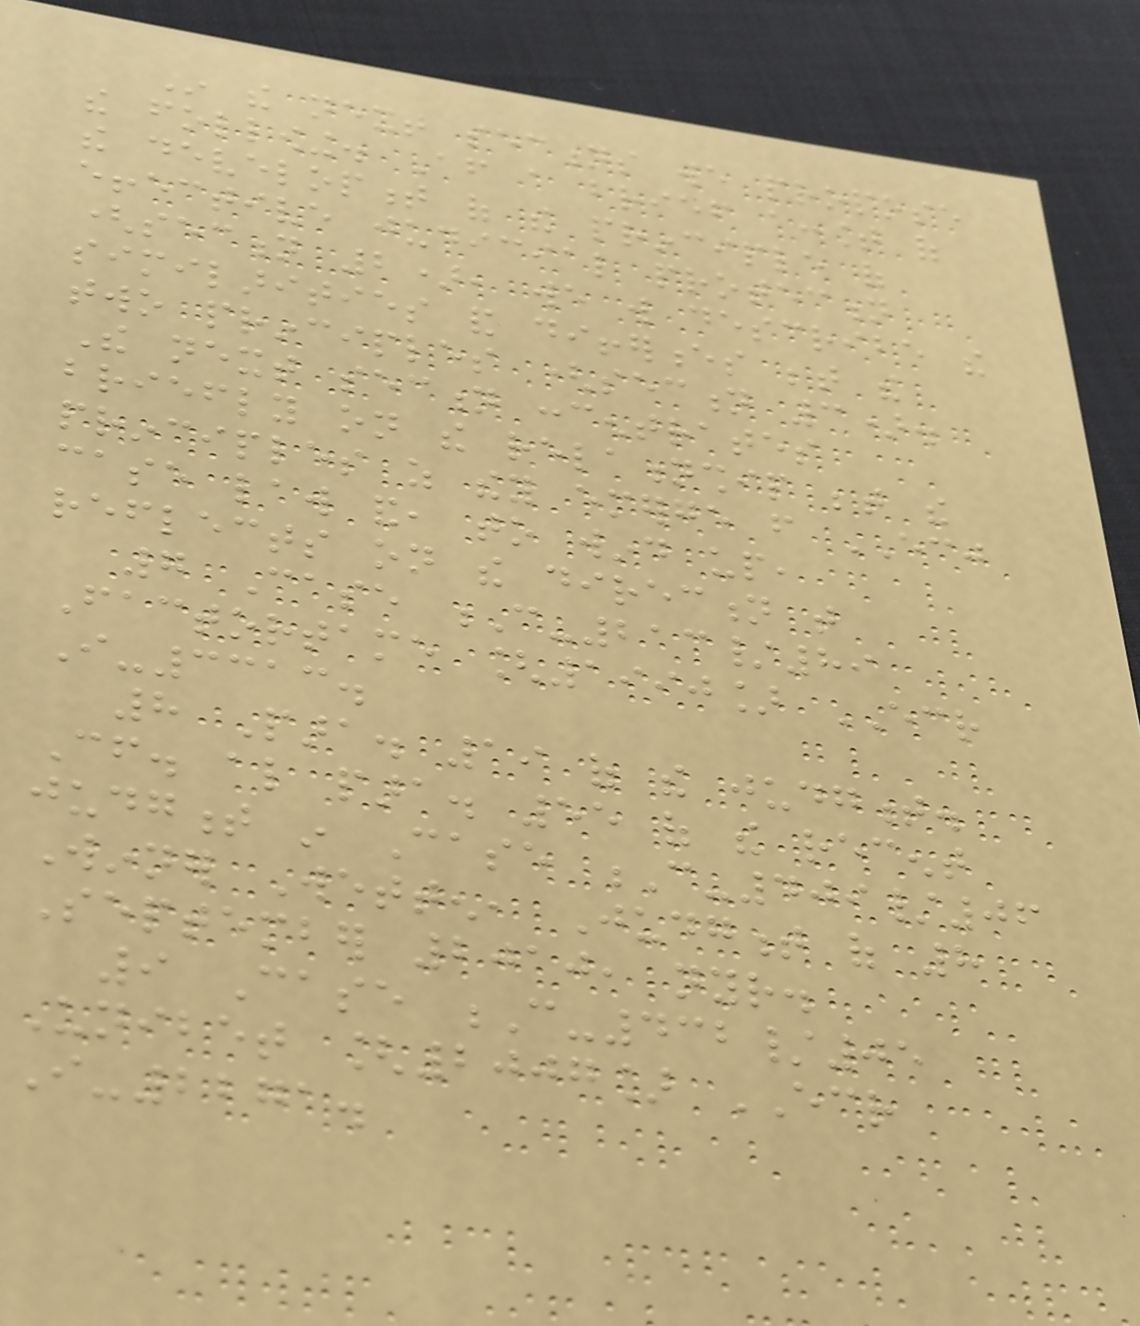In the next sections we propose
the following. After a brief account of
the development of the principle of
effective judicial protection
(section 2), we will describe the
similarities and differences between the
two principles (section 3).
The next section concentrates
briefly on the relationship between the
principles as they emerge from ECJ
case law and, to wind up,
reflects on the direction that
7 Case C-213/89
Factortame [1990] ECR
I-3313.
8 Para. 19 of the judgment.
Cf. also para. 55 of the recent
judgment in Case C-409/06
Winner Wetten, Judgment of 8
September 2010, nyr.
9 Case C-432/05
Unibet [2007] ECR
I-2271.
